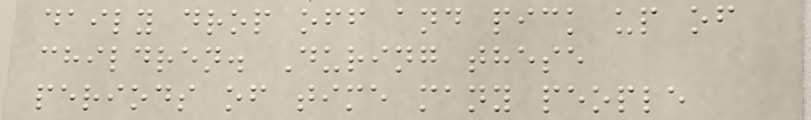daily drop off and pick up of
children. During these
periods of time many people
